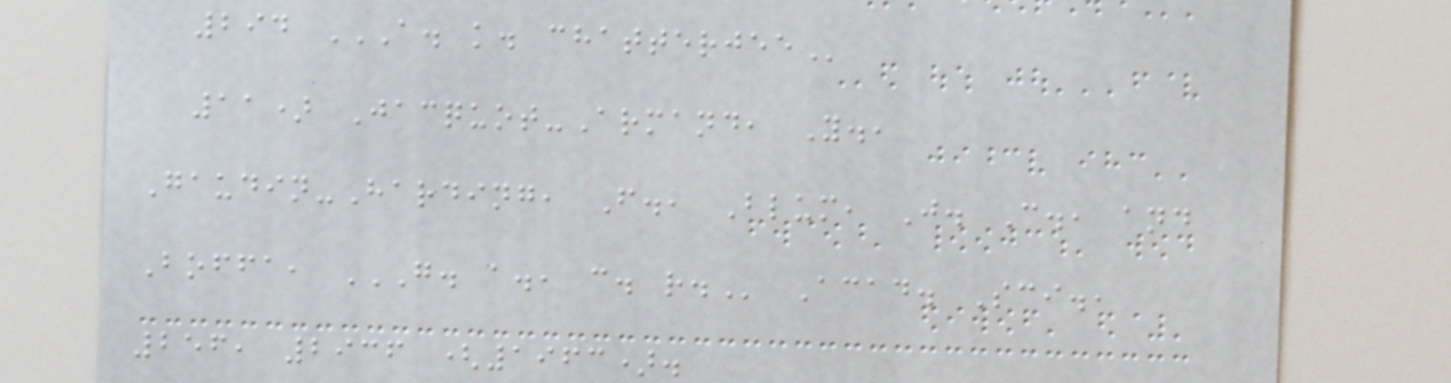294 A. K. CHATTERJEE
11) Jacquot-Armand, Y.,
Gaudin-Harding, F., Blum, J. C., and
Boffa, G. A., C. R. Acad. Sci.,
256, 2936 (1963).
